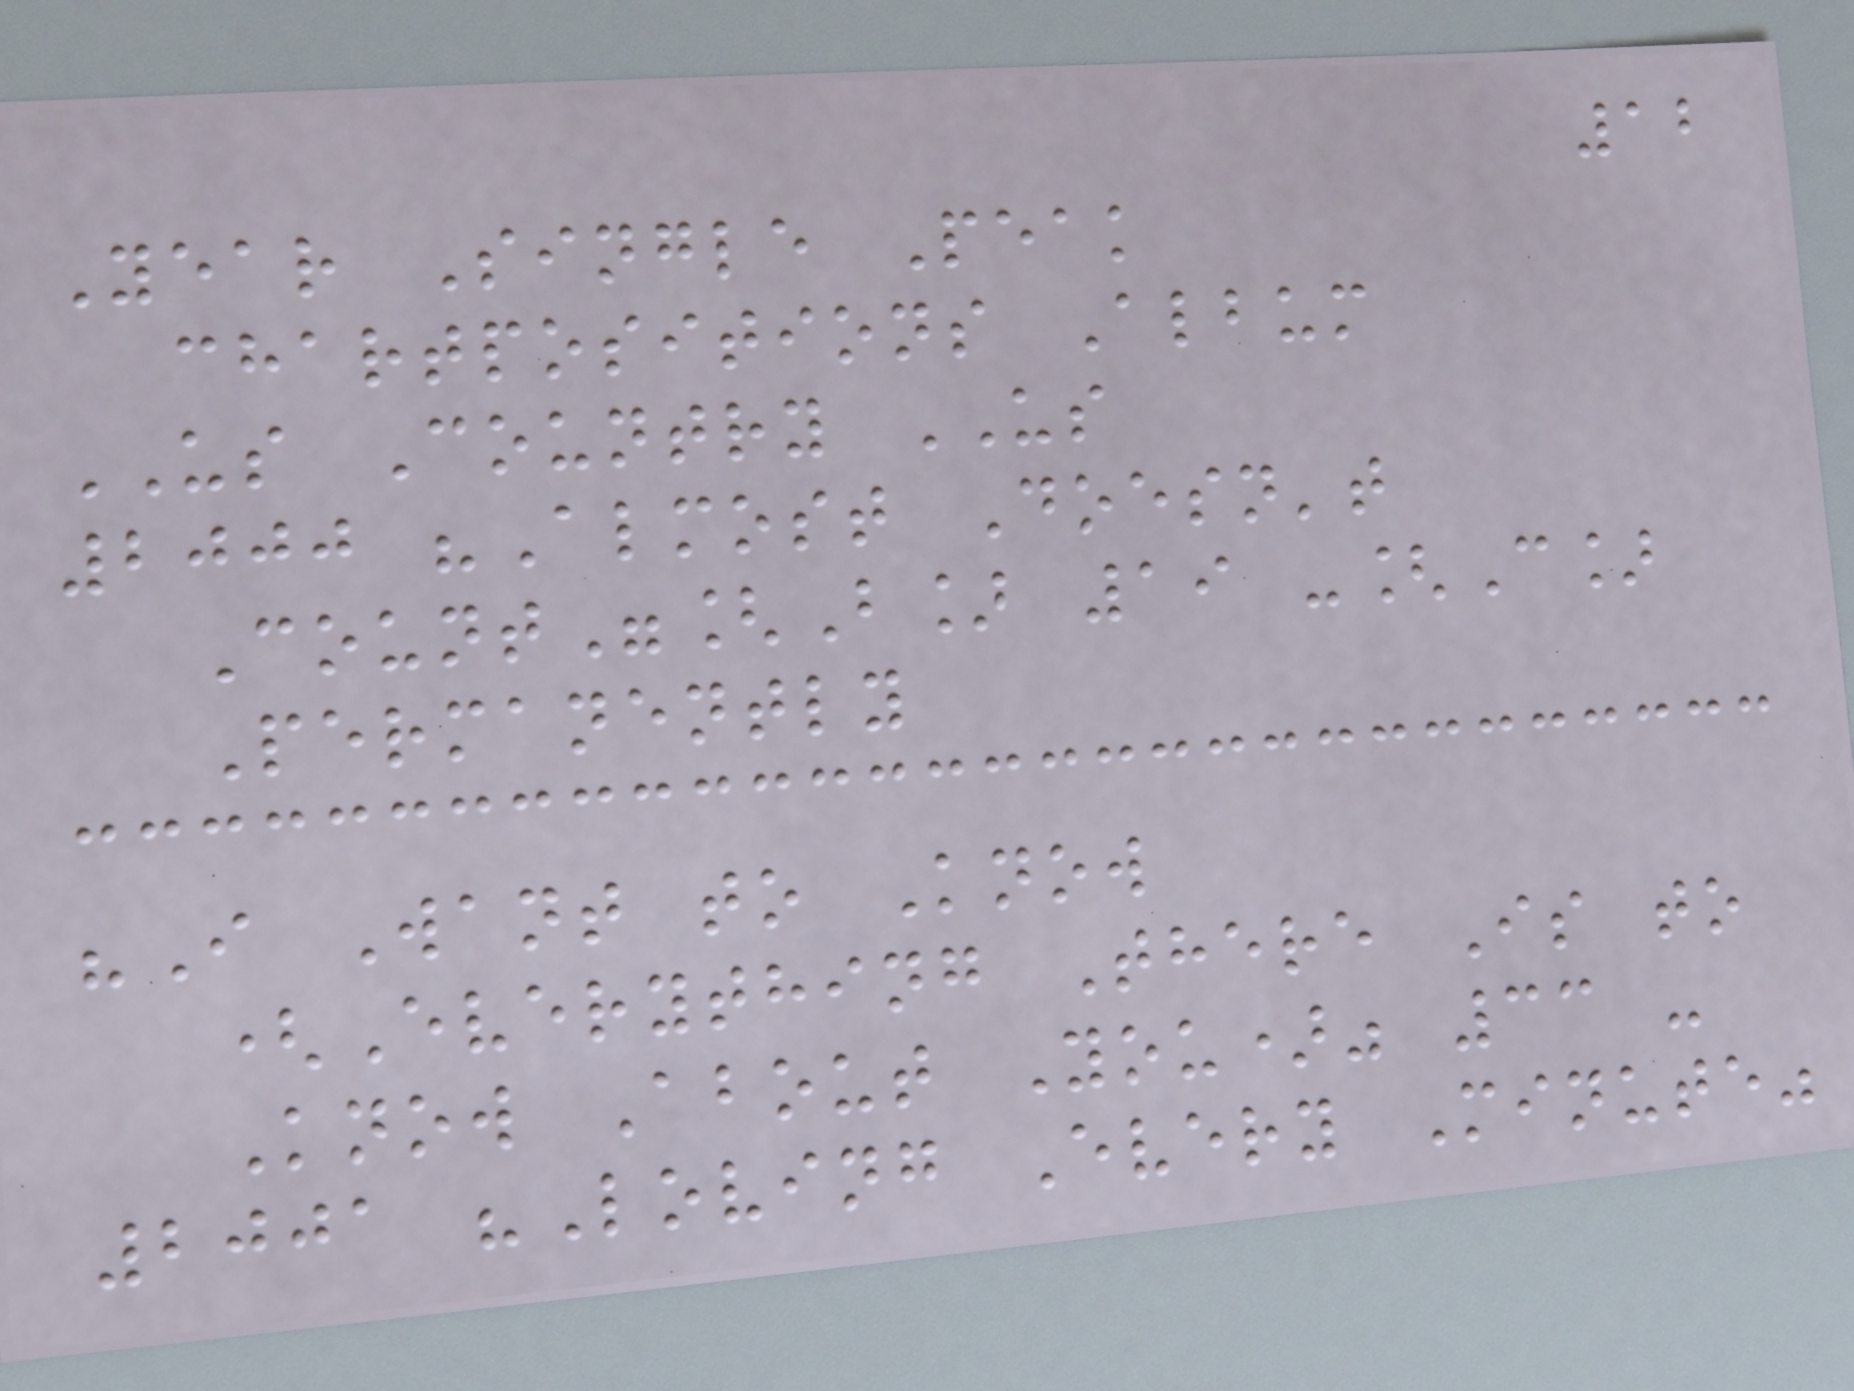12
Year Single Peak
chartpositions Album
US Country US
2000 "Almost Doesn't
Count"[B] 19 -[C]
Permanently
"I Want to Know
(Everything There Is to
Know About You)" 33 -
2001 "Loving Every Minute"
